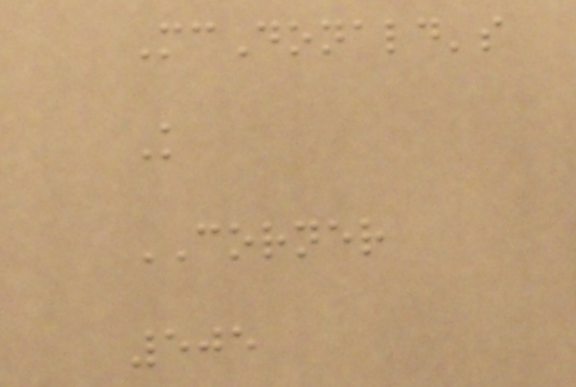McDonald's
K
CORNER
505
